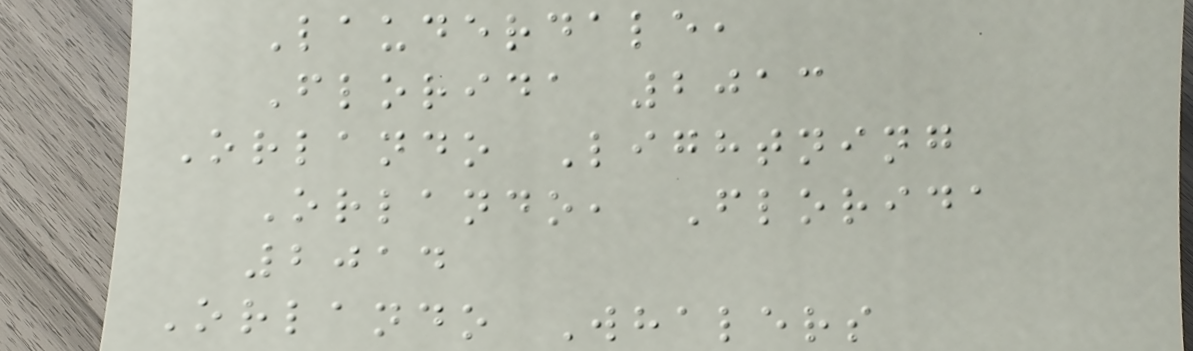Lauderdale,
Florida 2013
Orlando Lightning
Orlando, Florida
2014
Orlando Whalers
